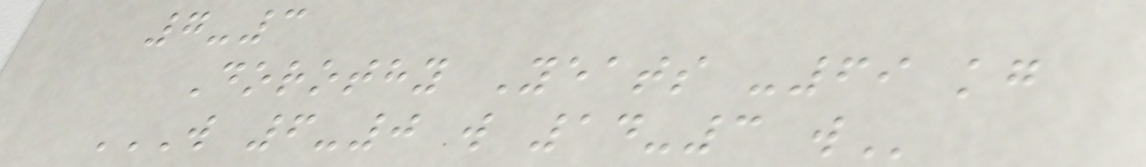7-3
Dorothy Yeats -69 kg
W 6-0 W 14-3 W
